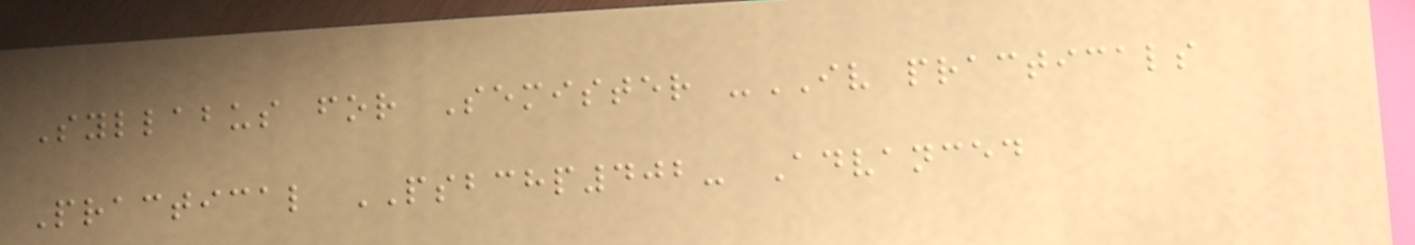Syllabus for Semister -IV practicals
Practical PSBCHP402- Advanced
